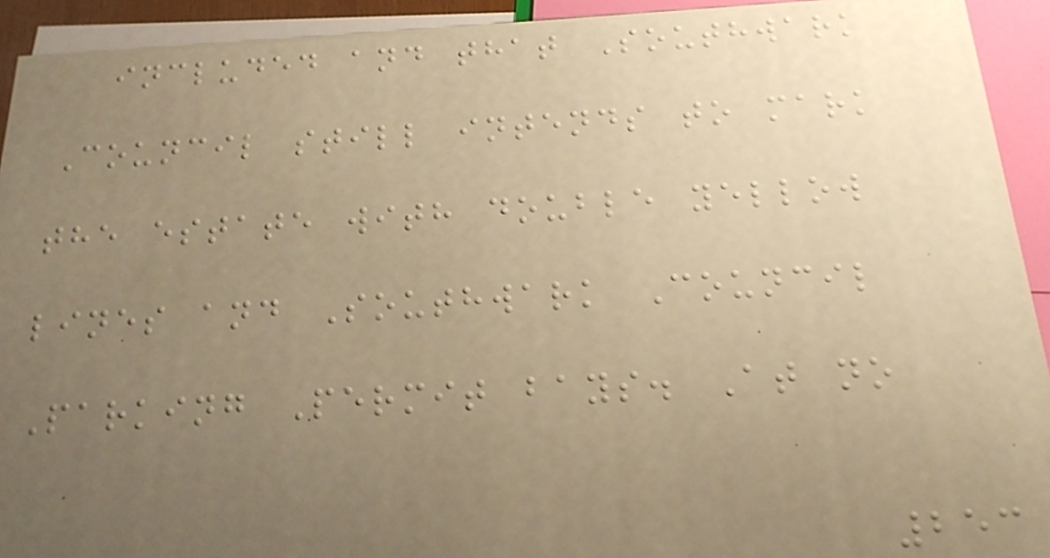included and that Southwark
Council still intends to mark
the estate with double yellow
lines and Southwark Council
Parking Permit bays. At no
253
